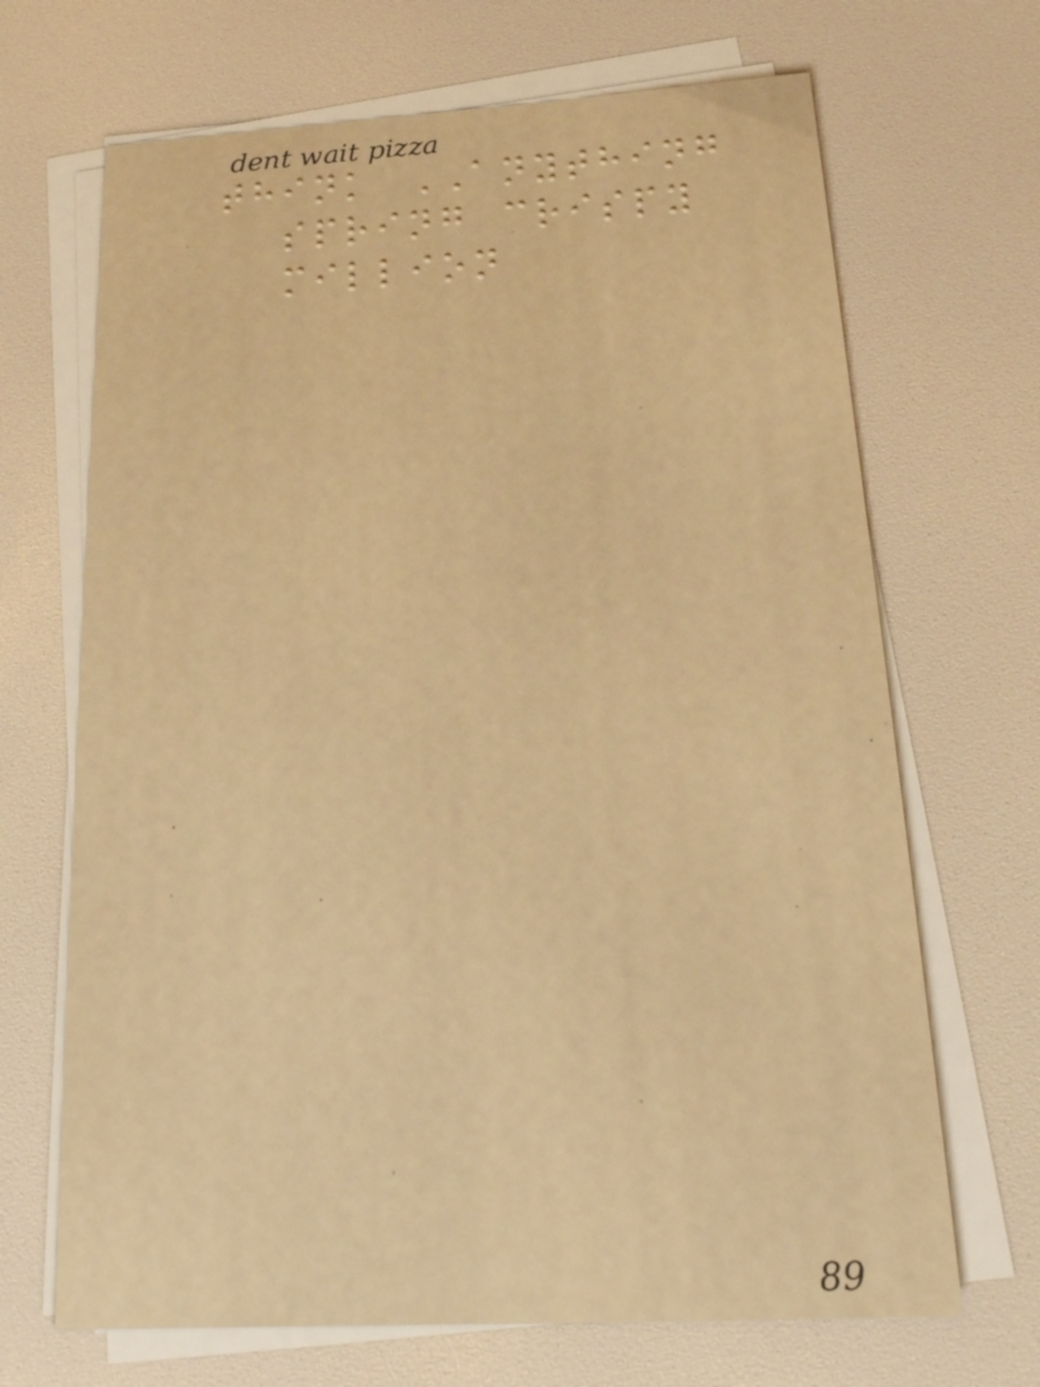think ANYTHING
spring crispy
million
